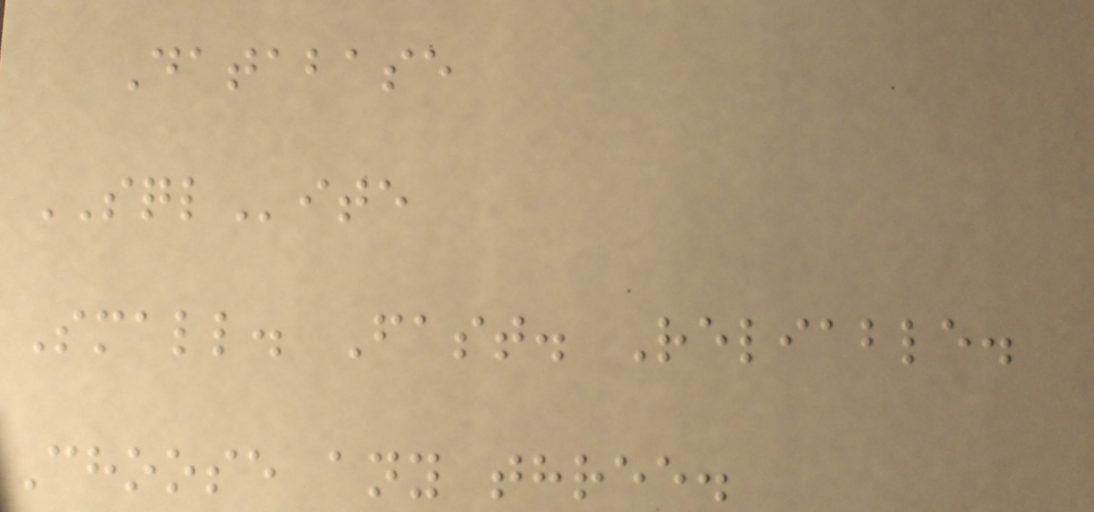Database
SQLite
Small. Fast. Reliable.
Choose any three.
